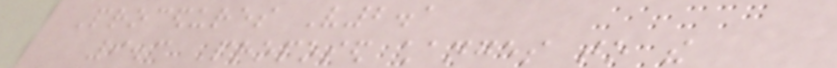Procedures V2.1
9.3 Proposed changes to the
